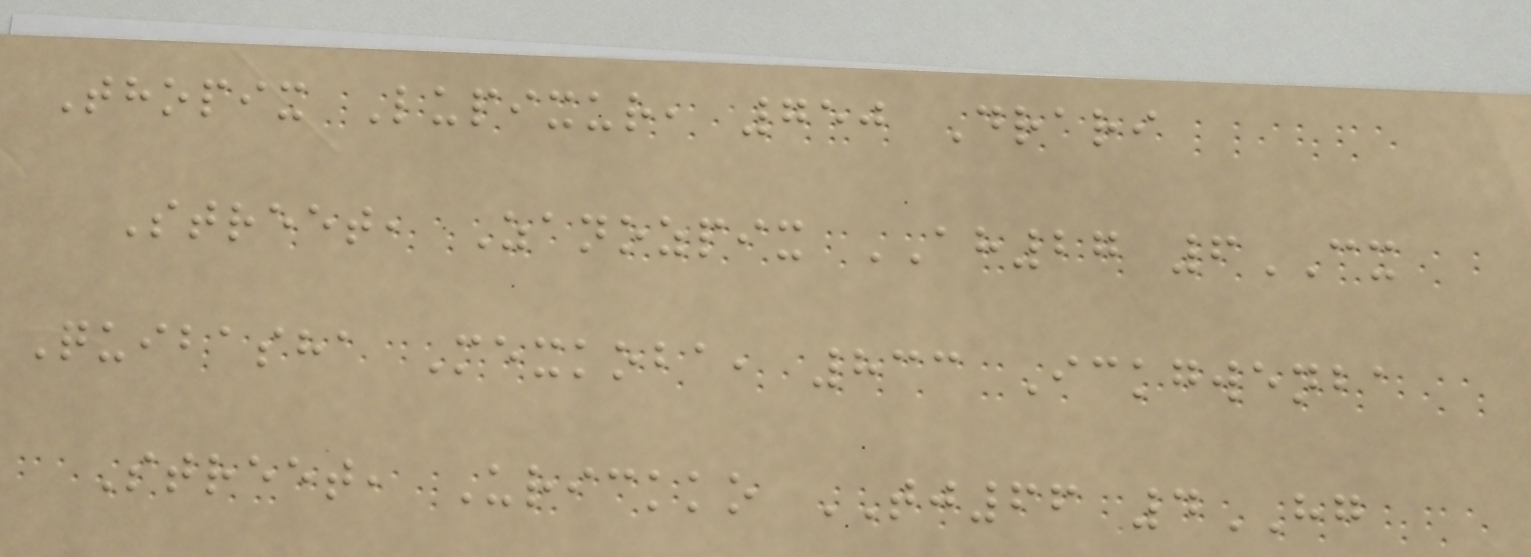Thopix Lupixur, 750 Drari
Street, Zanozpix AH27 6CX
Quibasha Mexkoba, 833 Ickgwenba
Street, Urickko TJ66 4HG
